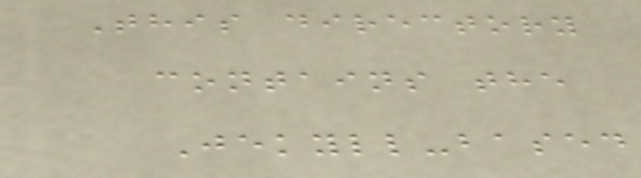This directory
contains the
Jekyll-based
